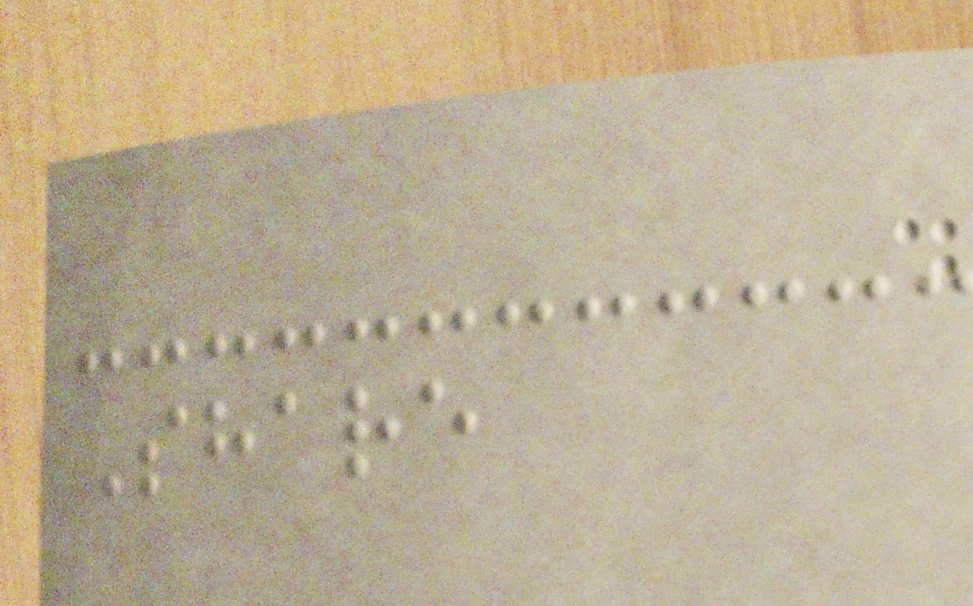Share
